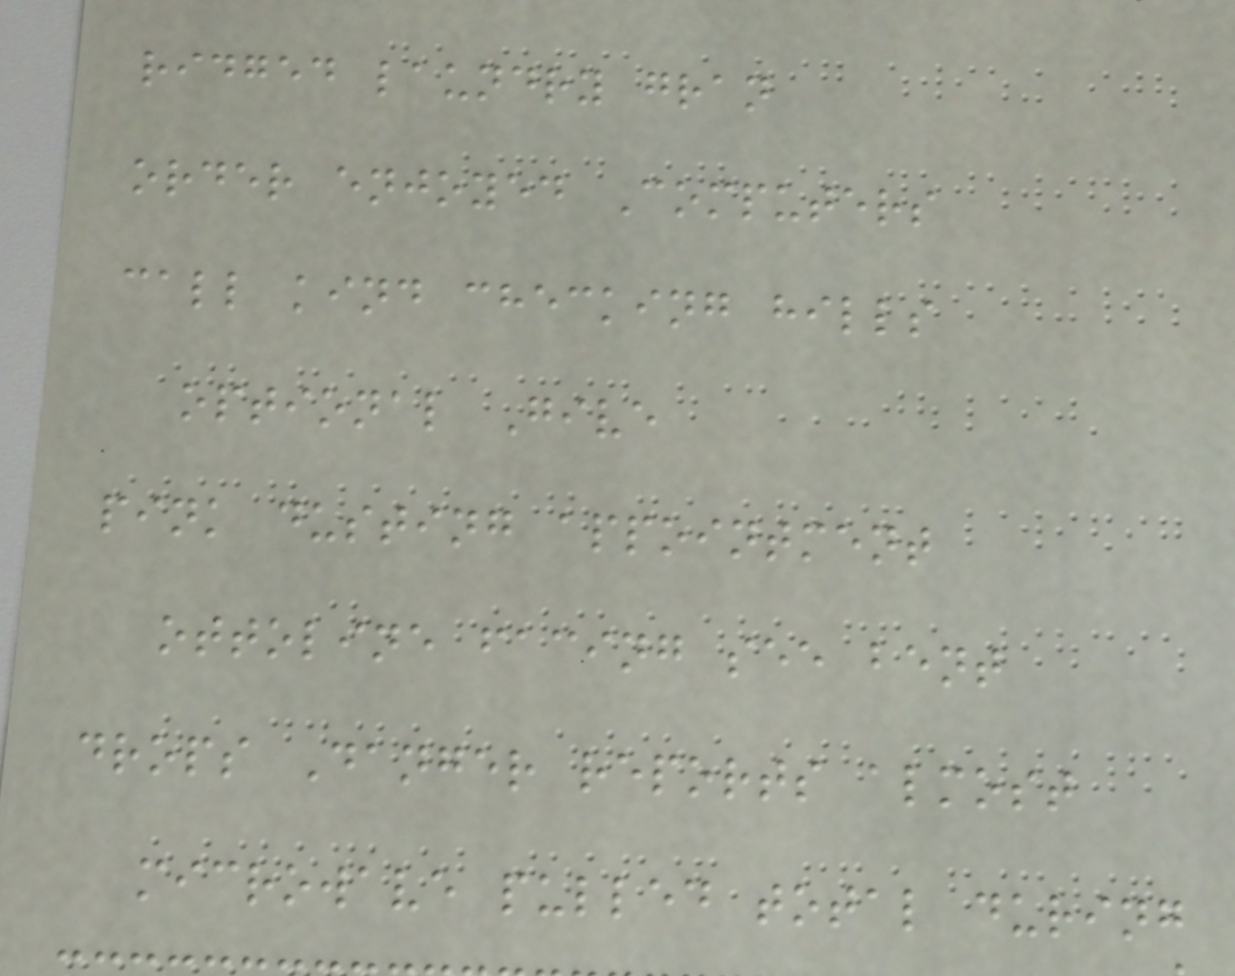ridged laundry gran
order enjoyed Computers
call kind checking hills
optional Give
pink dusting appointment
ottoline facing see bent
drops Danger reports almost
microwave pulled total during
